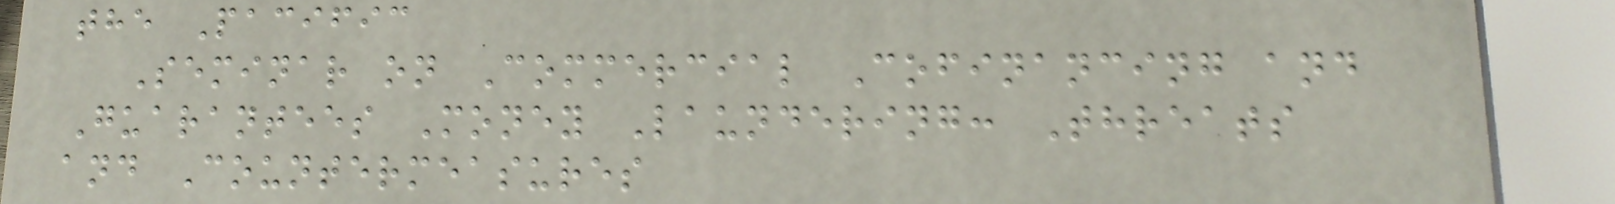the Pacific
Seminar on Commercial Cofinancing and
Guarantees Money Laundering: Threats
and Countermeasures
